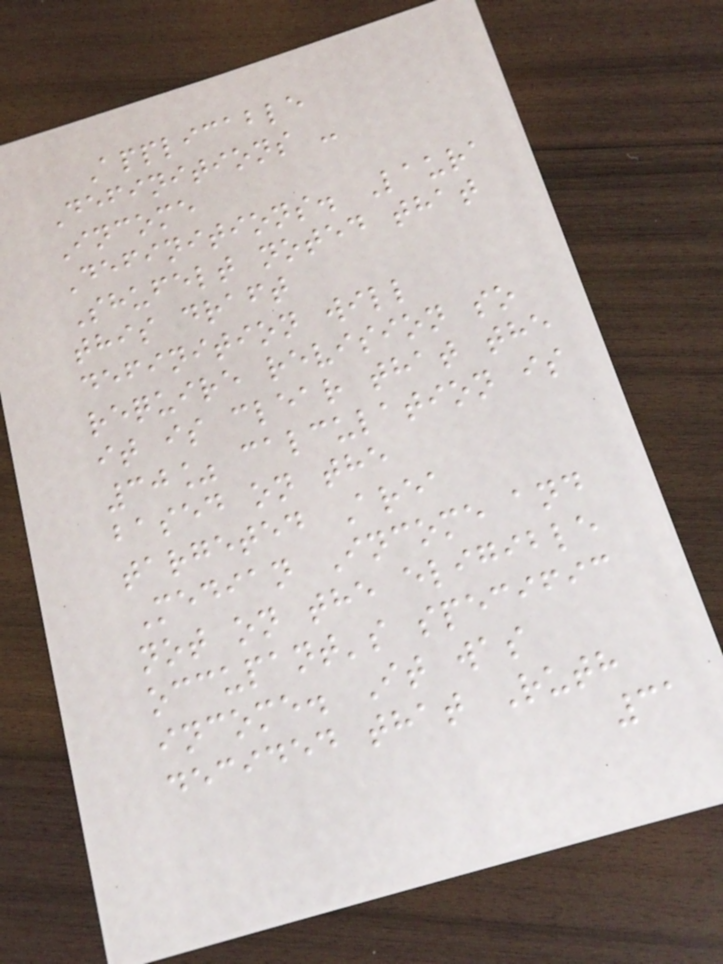Applicable
Definitions -
Income
Definitions. Laura
Shufelt noted that
this draft
definition will
require revision so
it is clear that the
30% calculation is
based on the
targeted Area
Median Income and
not on the eligible
occupant's specific
income. It was
decided that Ruth
31
